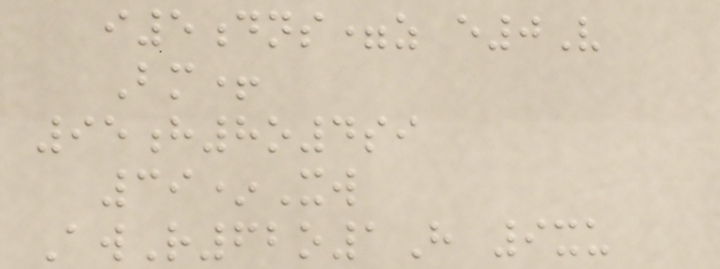i5dns=z e0V
Bm+
95h8o4si
39*Xw
AwR62o1H 9xu
